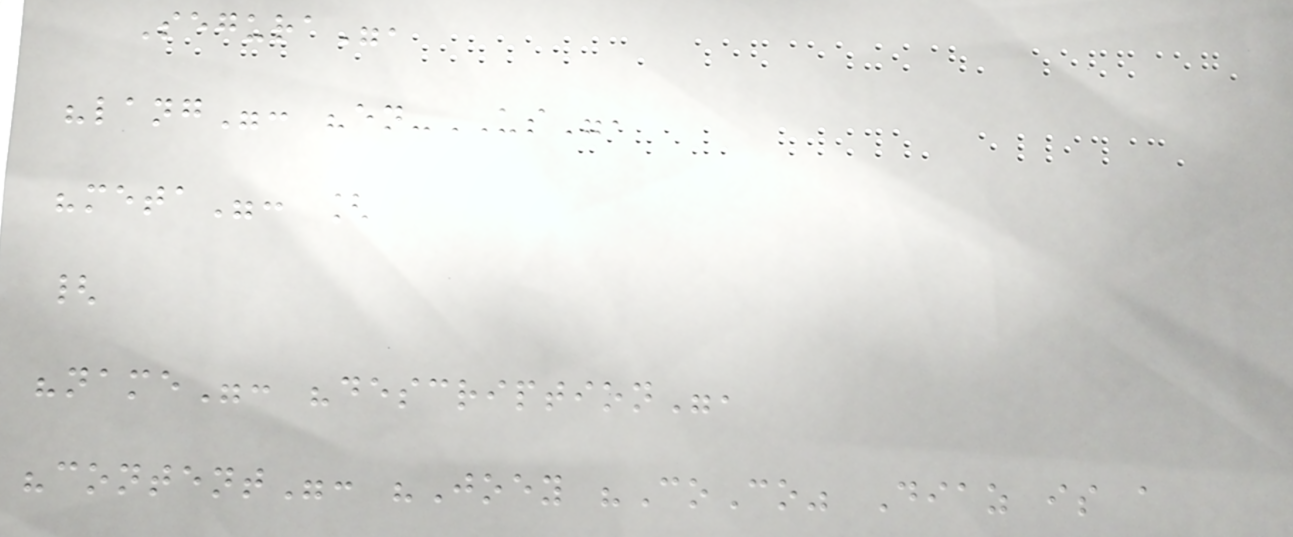Segura",
"lang": "en-US",
"meta": [
{
"name": "description",
"content": "Joey "CoCo" Diaz is a
